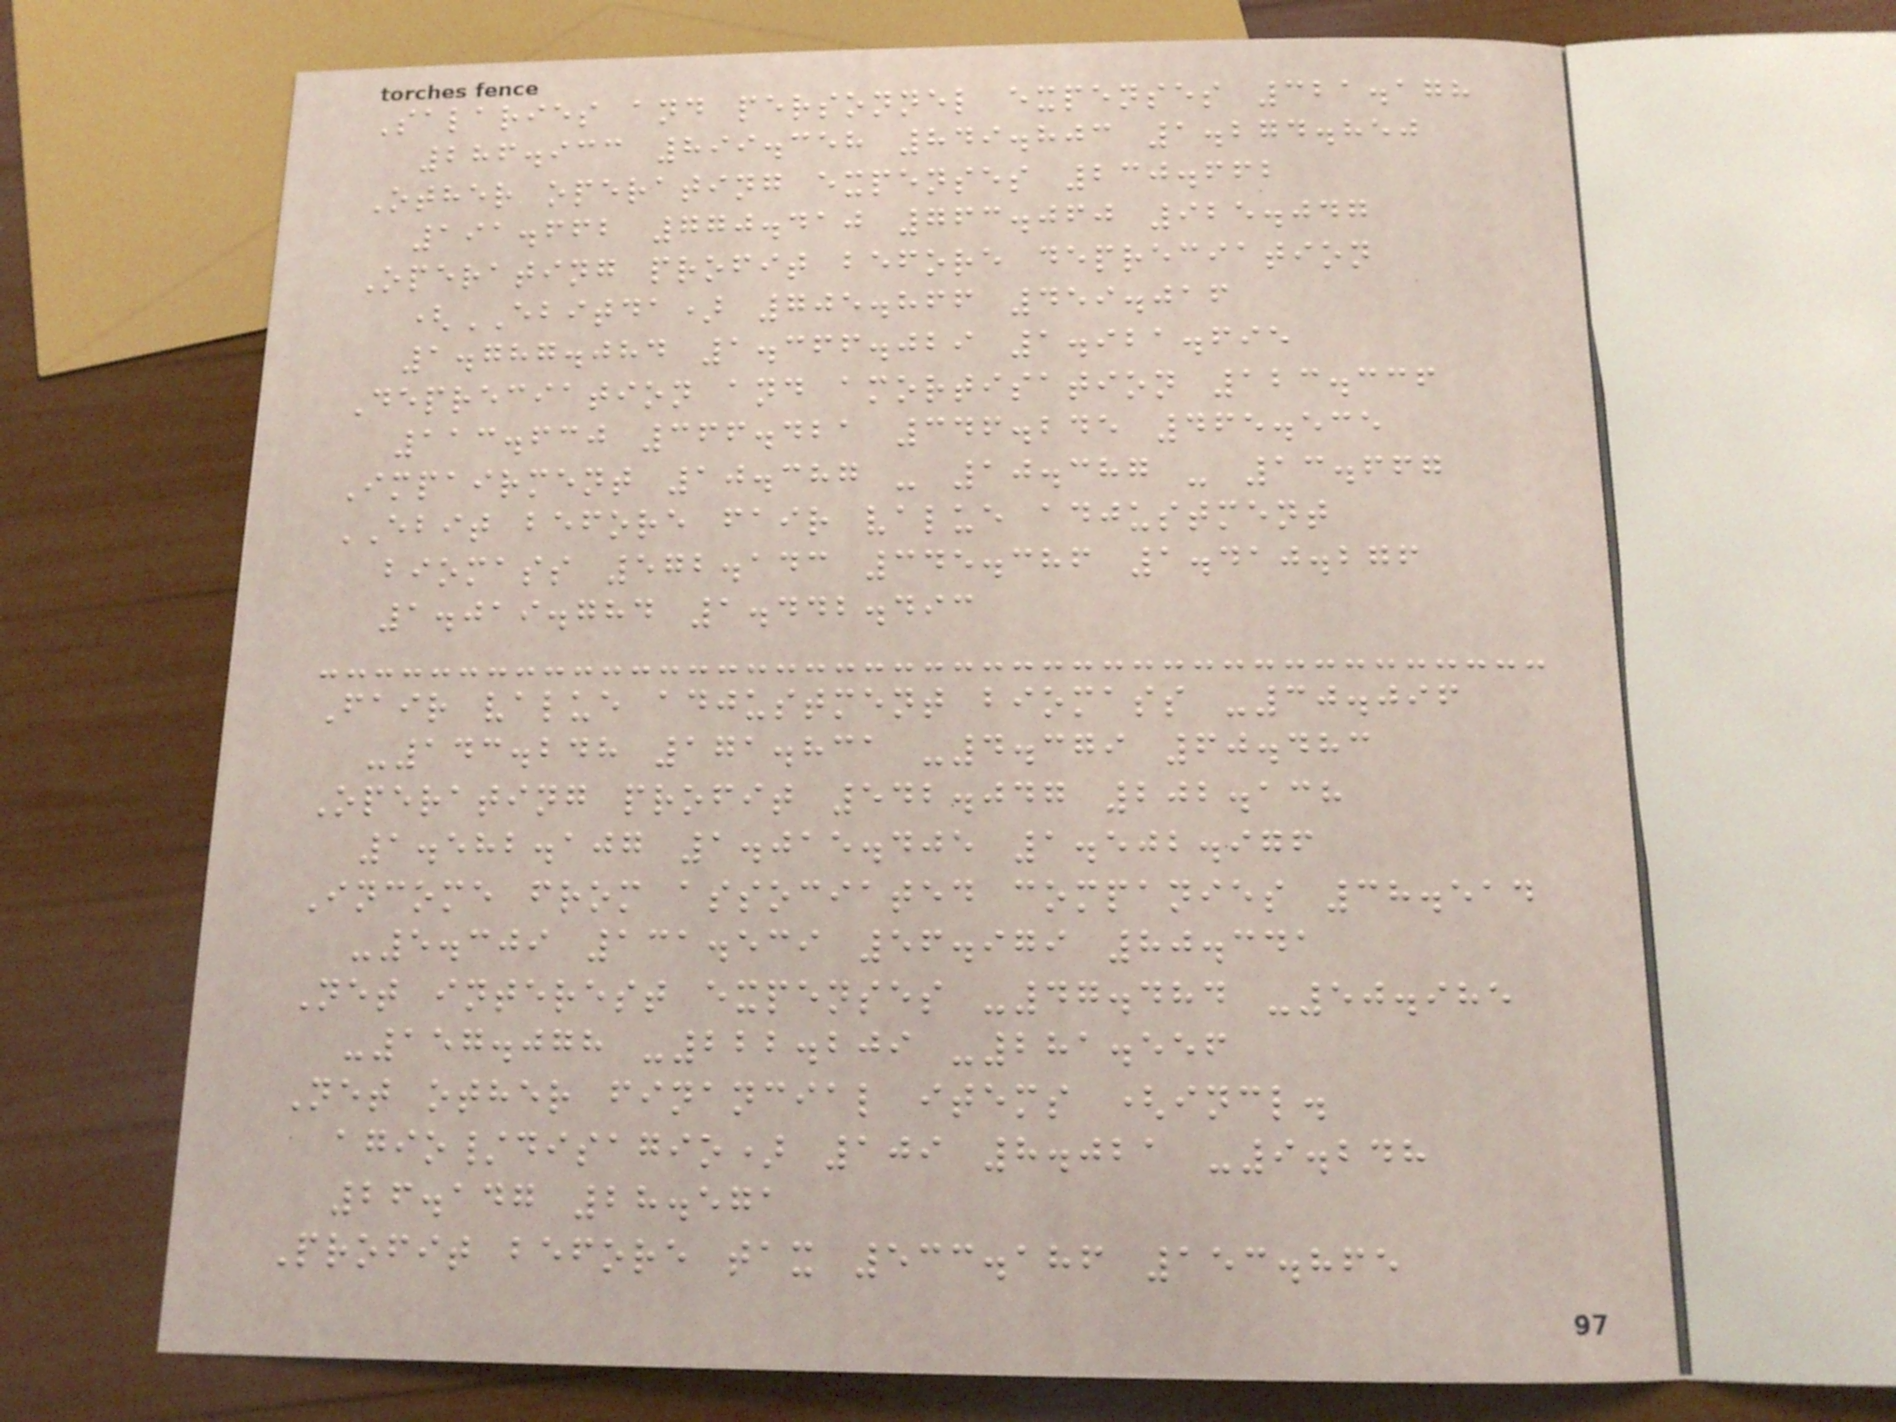Salaries and personnel expenses 321.178
286.933 899.358 849.803 1.274.850
Other operating expenses 230.662
191.662 770.410 763.060 925.047
Operating profit before depreciation
(EBITDA) 705.866 459.016
1.787.084 1.366.029 1.921.695
Depreciation and amortisation 123.336
113.630 366.421 346.245 465.535
Impairment 10.387 - 10.387 - 13.667
EBIT before fair value adjustment
biomass 572.143 345.386 1.410.276
1.019.784 1.442.493
Fair value adjustment biomass -30.096
-143.248 171.831 -4.379 60.483
Operating profit 542.047 202.138
1.582.107 1.015.405 1.502.976
Income from associated companies 38.514
-5.309 131.539 56.979 80.341
Net interest expenses -47.484 -50.985
-157.078 -222.209 -281.556
Net other financial items (incl.
agio/disagio) 109 8.021 -9.248
26.147 28.571
Profit before tax 533.186 153.865
